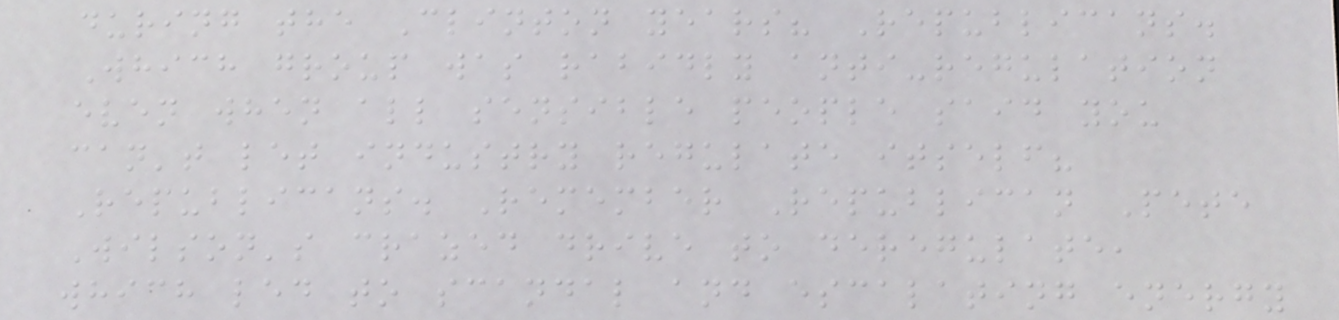during the Clinton years? Republicans.
Which group was rabidly anti-regulation
even when all sensible people said you
can't let industry regulate itself?
Republicans. Remember Republican Pete
Wilson's crazed drive to deregulate,
which led to scandal and escalating energy
